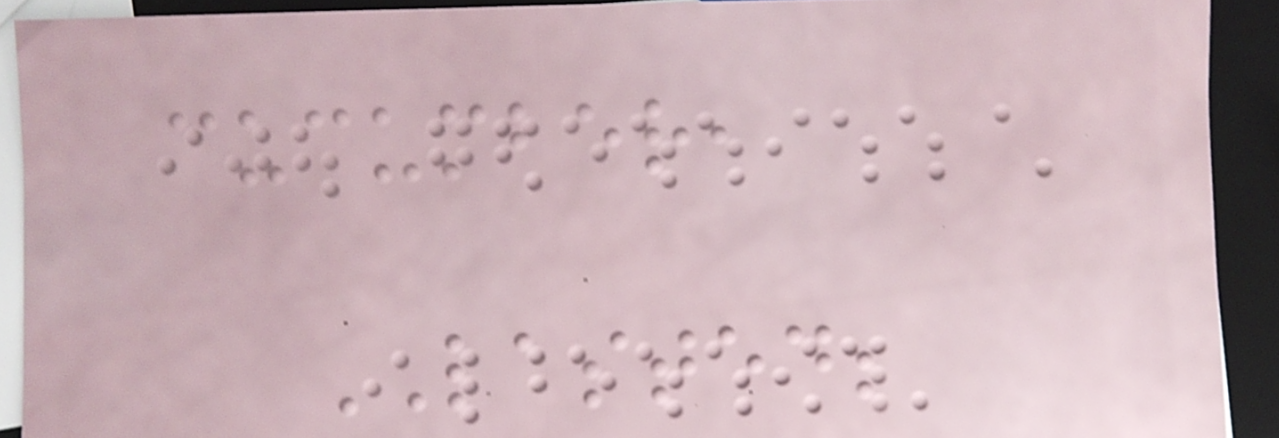cucumber,
LASTED;
